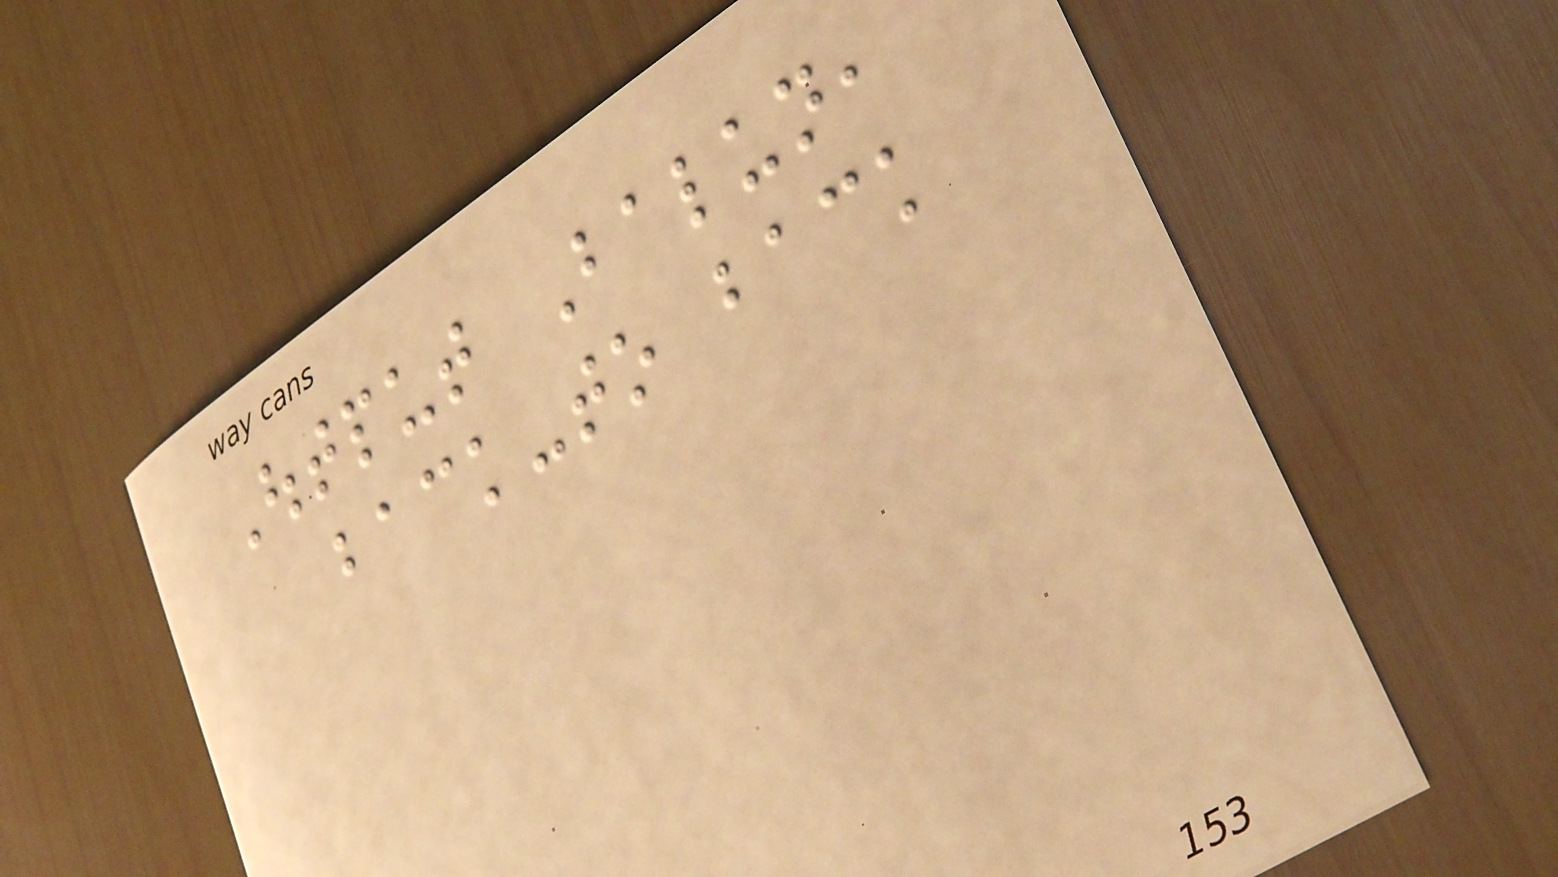Output Balun,
back-to back
